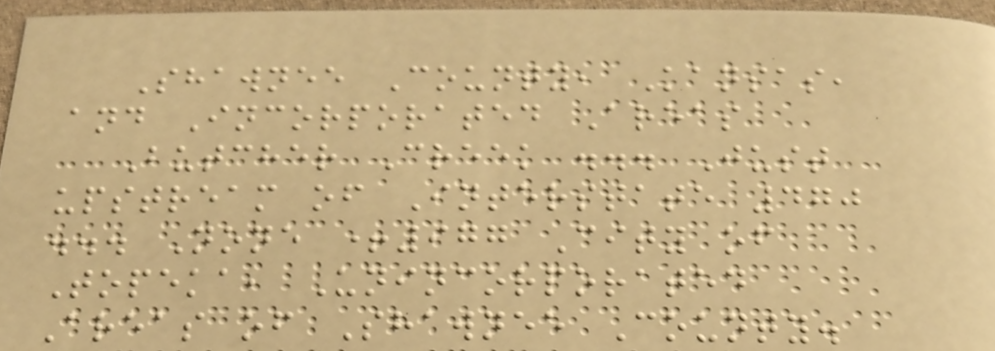Shawnee County, Kansas,
and Incorporated Areas
Butcher Creek ... Just
upstream of Interstate 470
... None +977 City of
Topeka, Unincorporated
Areas of Shawnee County.
